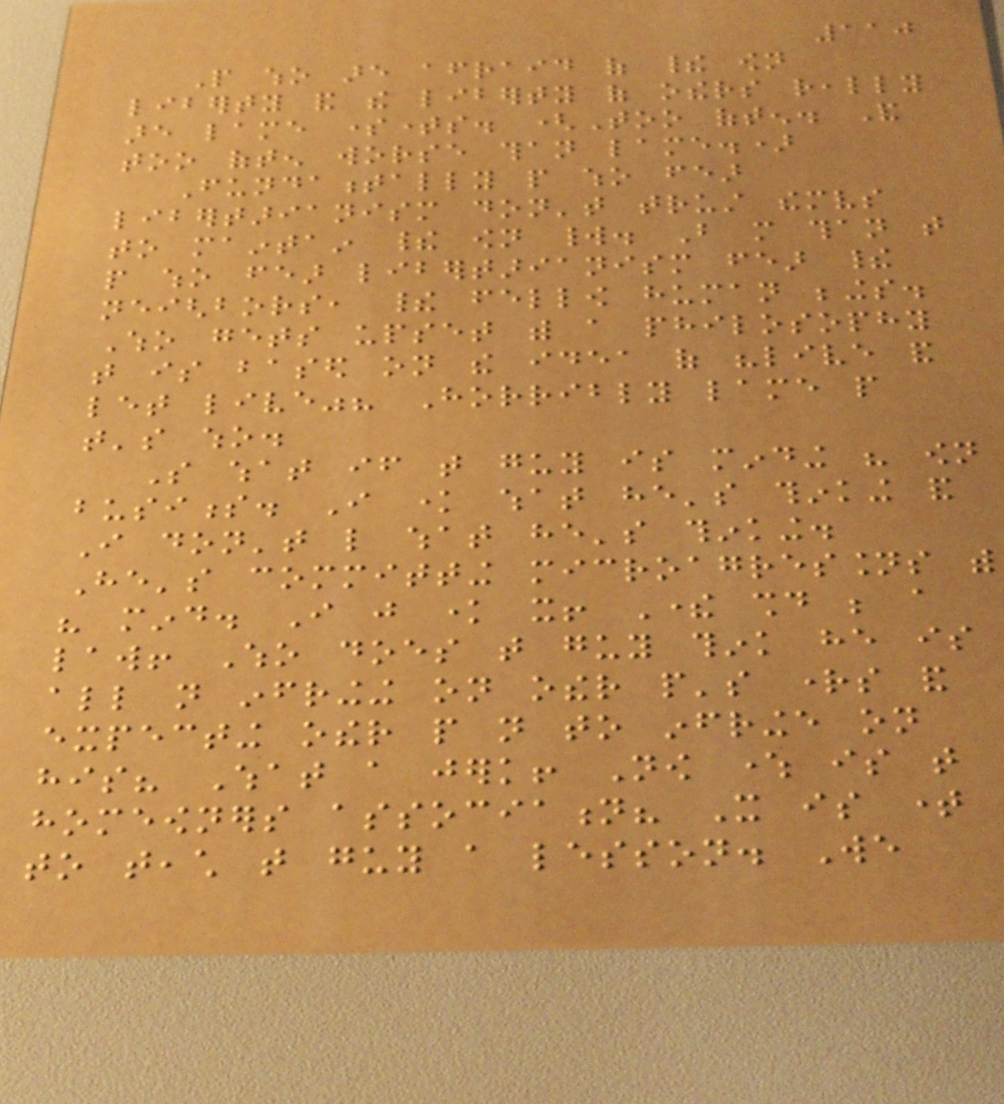110
People who are afraid of their own
liberty and the liberty of others really
are lame sometimes. (Too often. And
too often worse than lame.)
Fundamentally people who fear
libertarianism don't trust themselves
to maintain their own world. But more than that
people who fear libertarianism fear their
neighbors, their fellow human beings.
Who gets upset with a philosophy
that is based on the idea of "live and
let live"? Horribly lame people
that's who.
So what if that guy is minding his own
business. I know what he's thinking and
I don't like what he's thinking.
He's committing microagressions with
his mind. I just know it! There should be a
law! Who does that guy think he is
all not infringing on other people's rights and
expecting other people not to infringe on
his? What a jerk! Now where is that
homeowners association? It is time
to teach that guy a lesson. We
